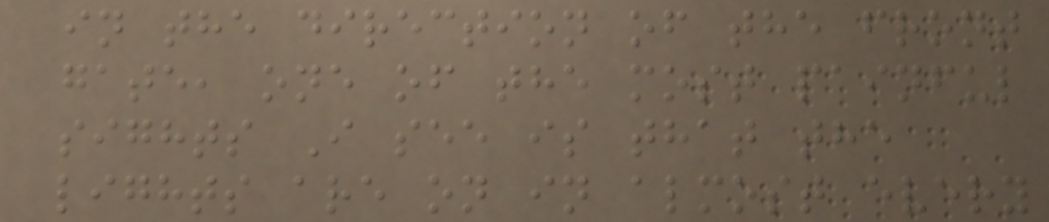in the direction of the front
gate, one of the most painful
sights I see is that the
lights are on in almost every
